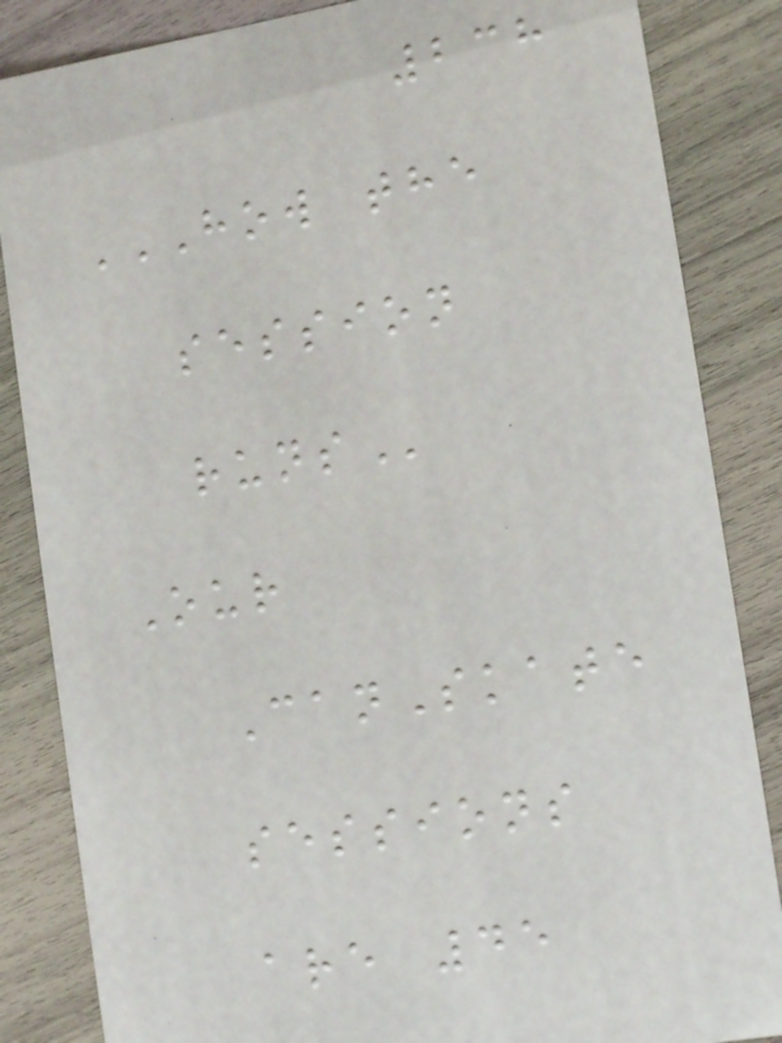238
HOW THE
SESSION
RUNS
Our
CanSkate
sessions
are 45
